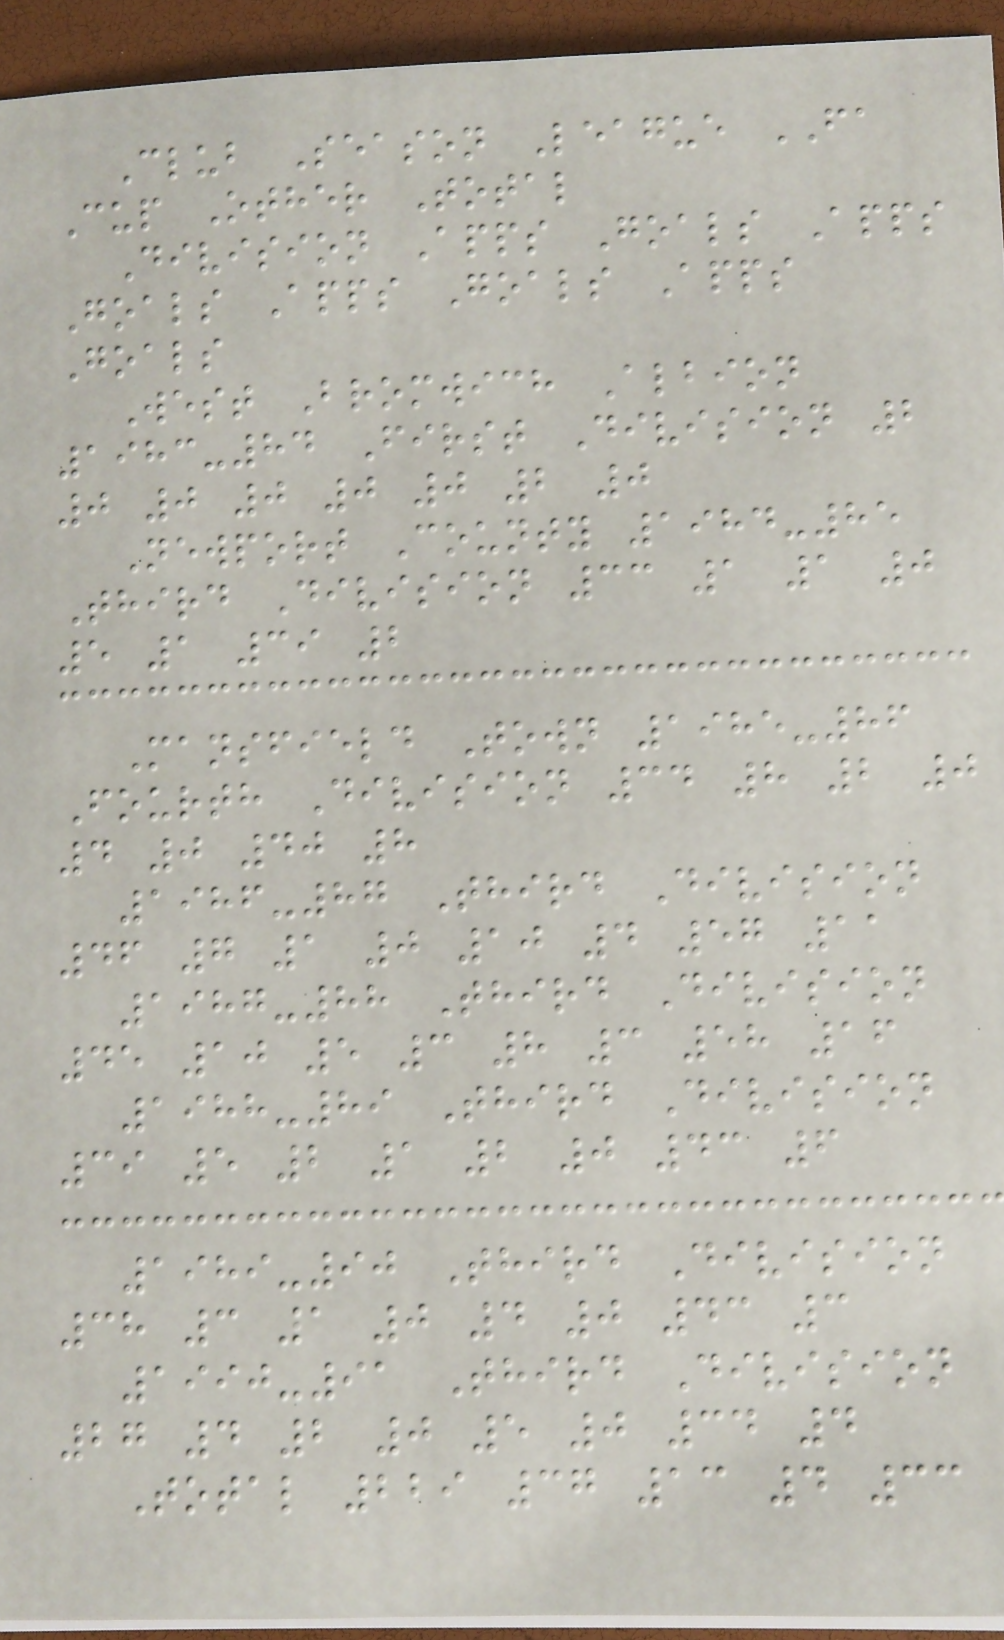Club Season League FA
Cup Other Total
Division Apps Goals Apps
Goals Apps Goals Apps
Goals
West Bromwich Albion
1983-84 First Division 2
0 0 0 0 0 2 0
Newport County 1984-85
Third Division 33 1 1 0
5 1 39 2
Mansfield Town 1985-86
Fourth Division 34 8 2 0
4 0 40 8
1986-87 Third Division
46 7 1 0 10 4 57 11
1987-88 Third Division
45 10 5 3 8 3 58 16
1988-89 Third Division
39 5 2 1 2 0 43 6
1989-90 Third Division
38 3 1 0 4 0 43 3
1990-91 Third Division
27 4 2 0 5 0 34 4
Total 229 37 13 4 33
